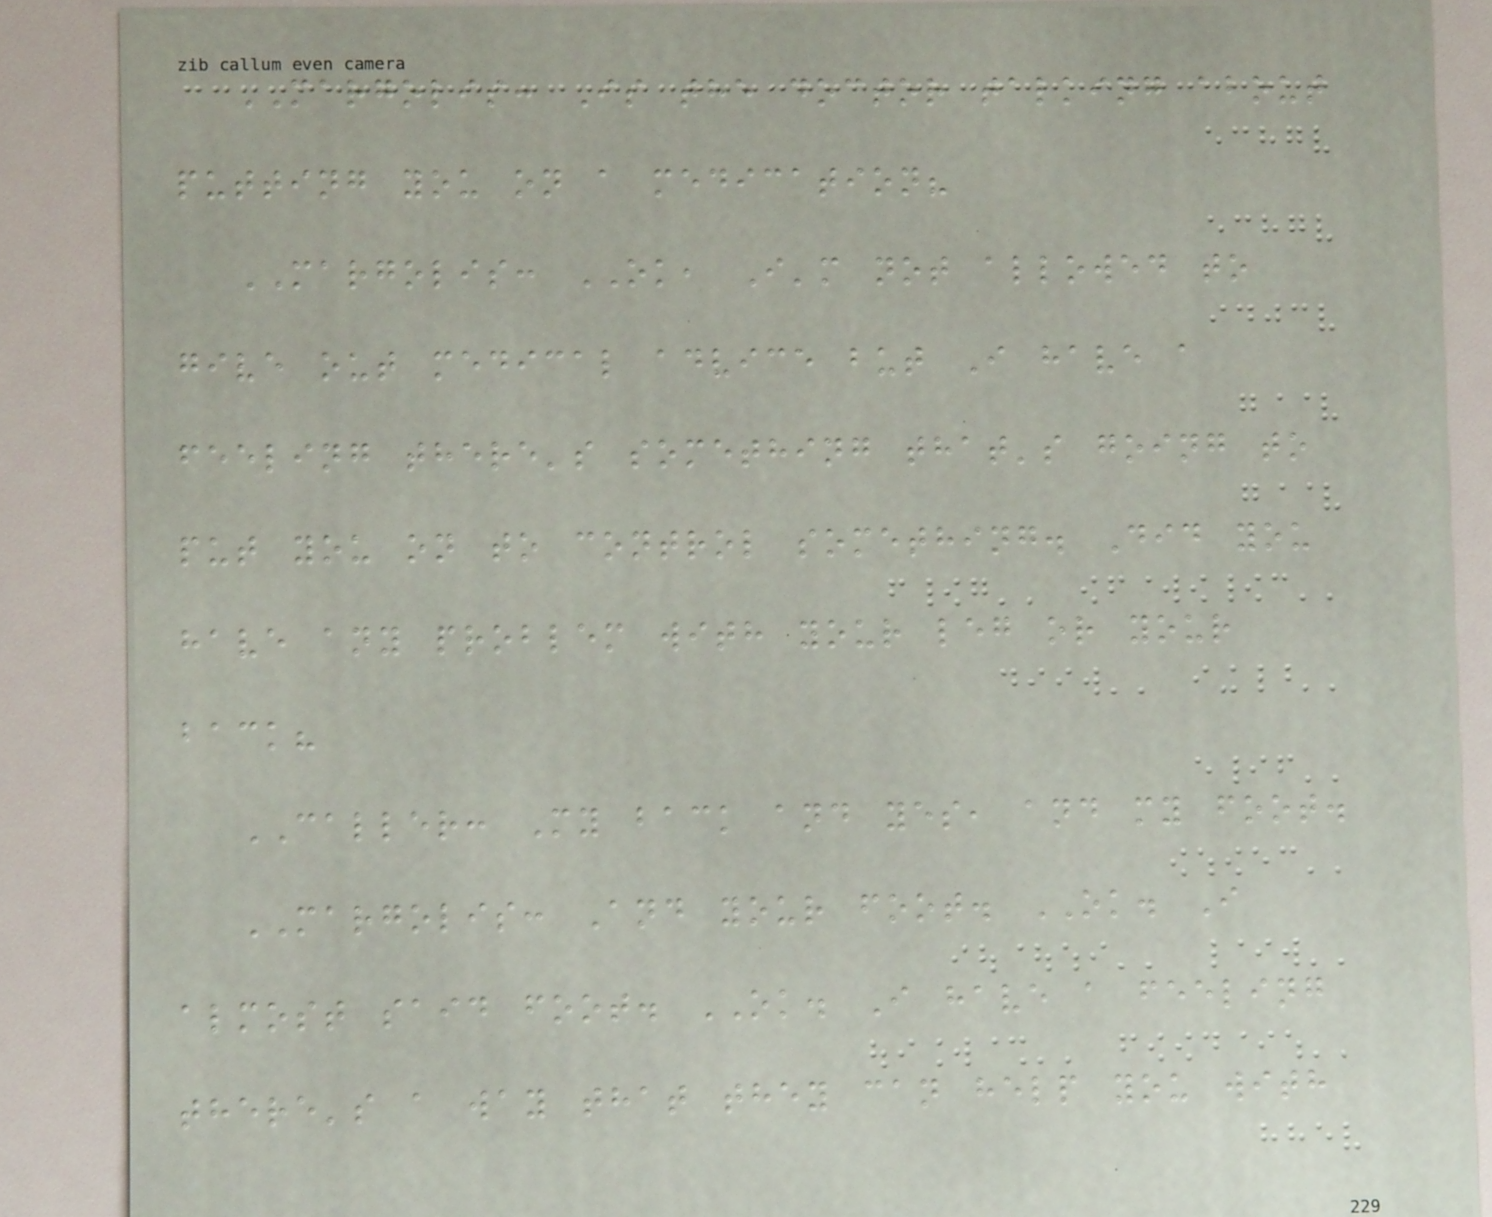MARGOLIS: Is the doctor talking about
putting you on a medication?
MARGOLIS: OK, I'm not allowed to
give out medical advice but I have a
feeling there's something that's going to
put you on to control something. Did you
have any problem with your leg or your
back?
CALLER: My back and yes, and my foot.
MARGOLIS: And your foot. OK. I
almost said foot. OK. I have a feeling
there's a way that they can help you with
